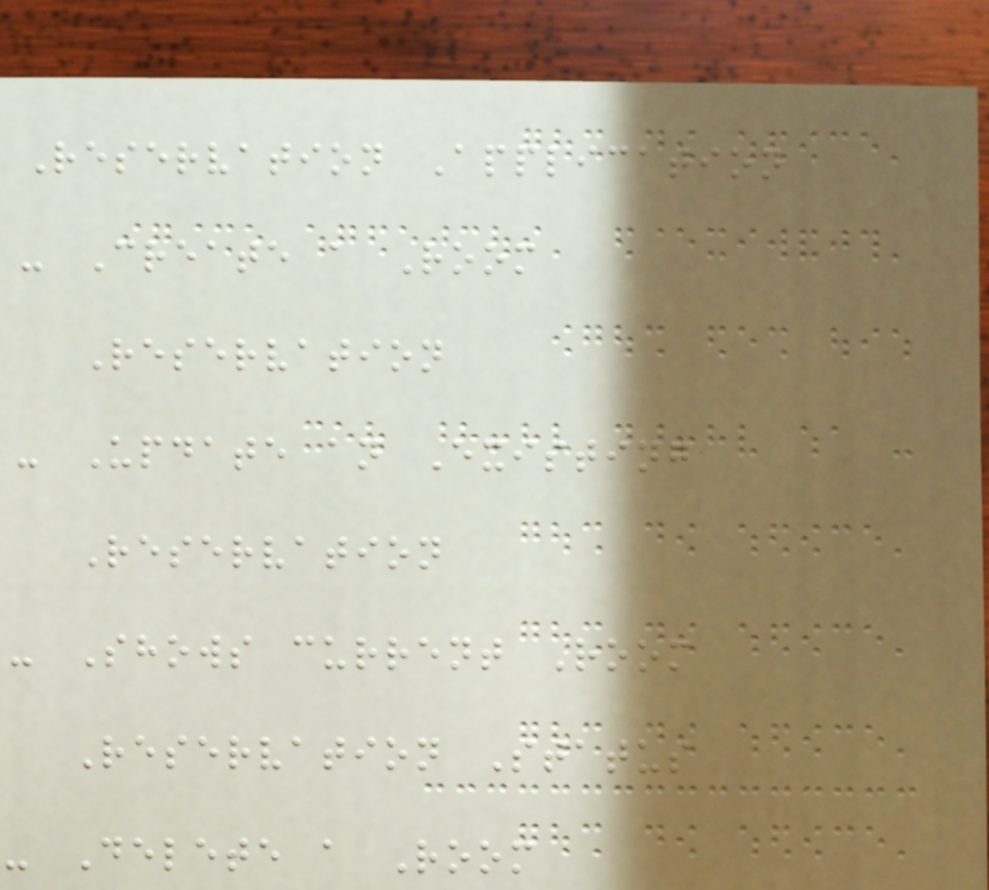Reservation Application
- Create a Room
Reservation
- Update an Existing
Reservation
- Shows current Room
Reservation Status
- Delete a Room
